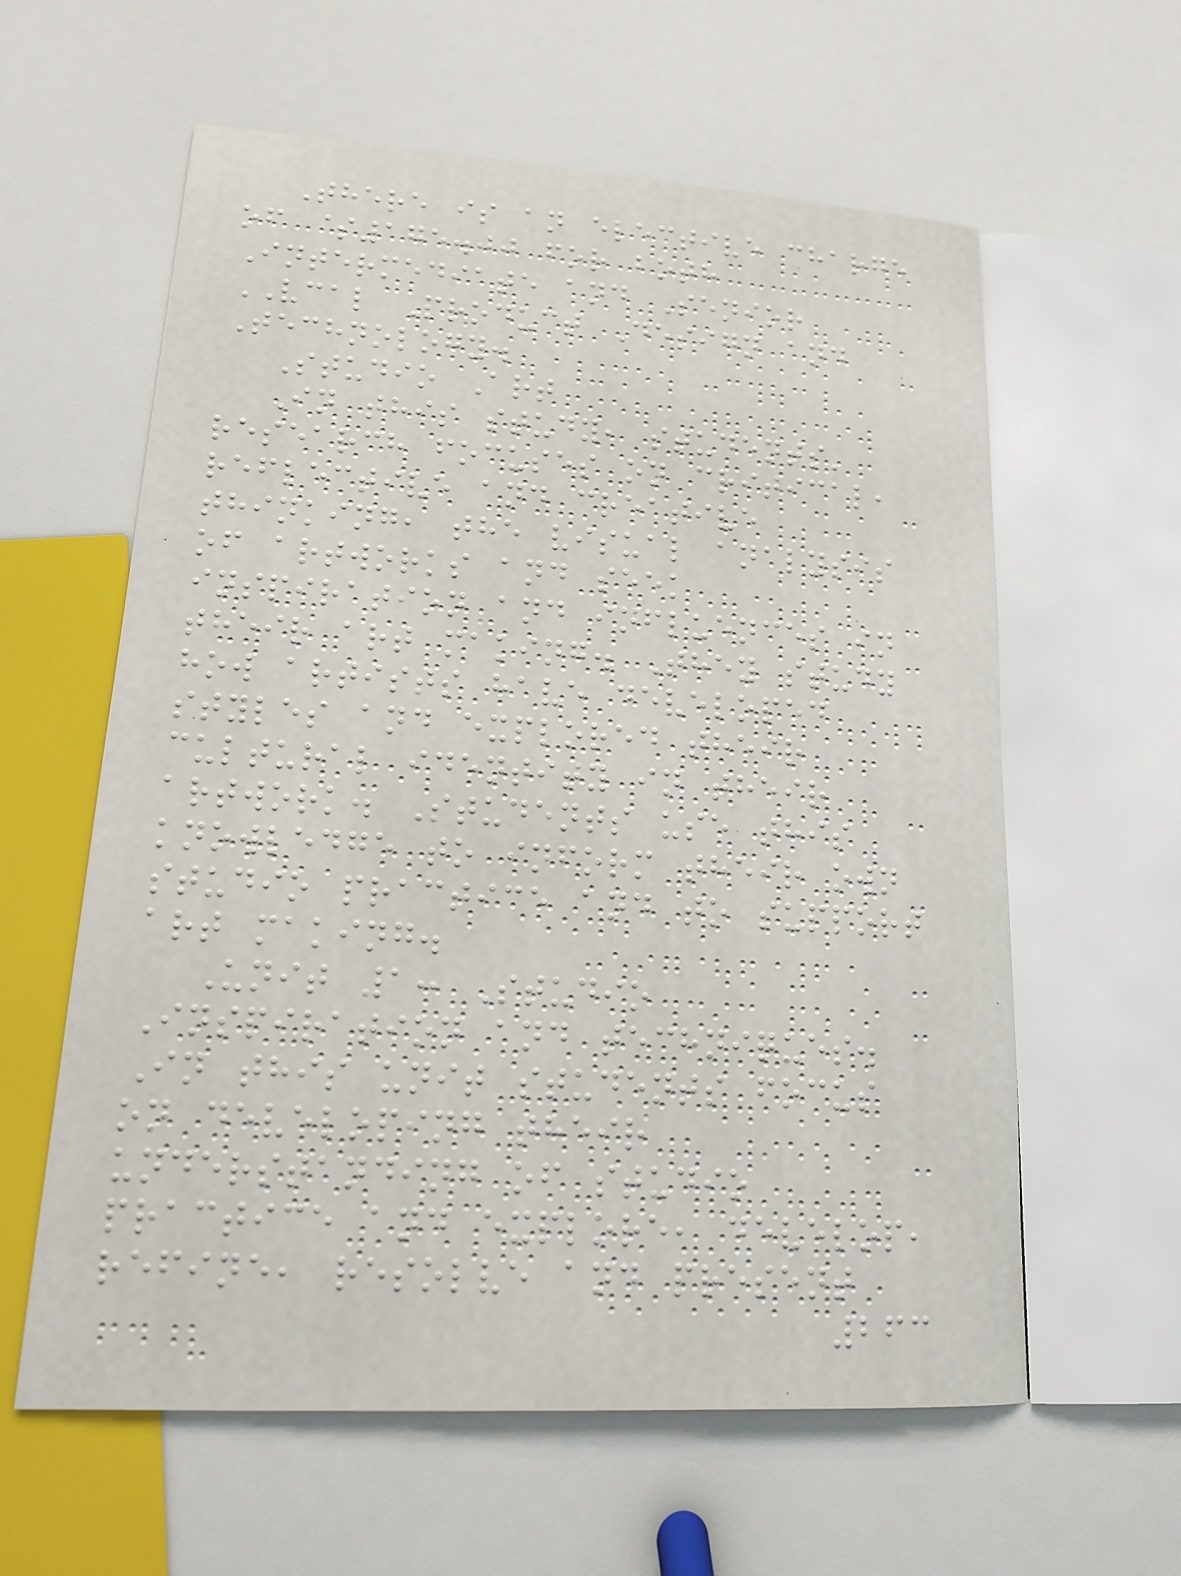There is an elective charge
of $175.00 for both
Intermediate and Senior
VCAL Product Design and
Technology.
Studio Art
In this study, students'
research focuses on critical,
reflective and creative
thinking, the visual analysis
of artworks and seek
inspiration and influences in
their art making. They study
how artists have developed
styles and explored their
cultural identity in their
artwork. Students use this
knowledge to inform their own
studio practice and to support
art making.
Unit 1: Studio
Inspiration and techniques.
In this unit students focus
on developing their
understanding of studio
practice and explore, develop,
refine, resolve and present
263
